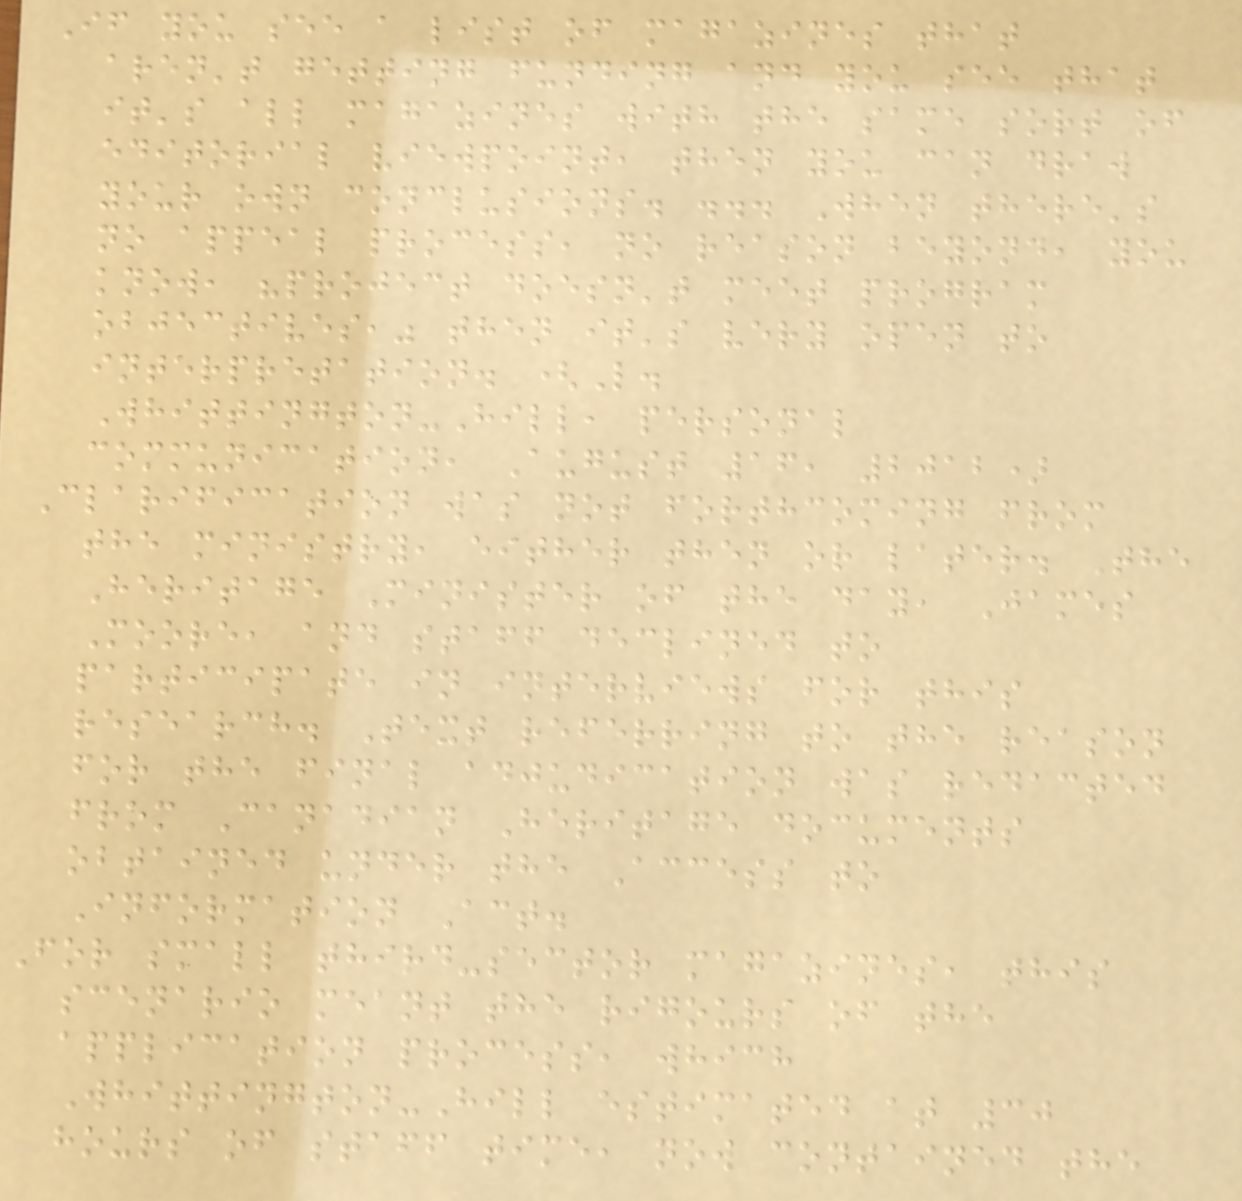If you see a list of magazines that
aren't getting funding and you see that
it's all magazines with the same sort of
editorial viewpoint, then you can draw
your own conclusions. ... When there's
no appeal process, no reason beyond, you
know, "project doesn't meet program
objectives," then it's very open to
interpretation. (L.
Whittington-Hill, personal
communication, August 16, 2012)
Clarification was not forthcoming from
the ministry, either then or later. The
Heritage Minister of the day, James
Moore, and staff declined to
participate in interviews for this
research. Text referring to the reason
for the final adjudication was redacted
from Canadian Heritage documents
obtained under the Access to
Information Act.
For small third-sector magazines, this
scenario meant the rigours of the
application process, which
Whittington-Hill estimated at 30
hours of staff time, now contained the
